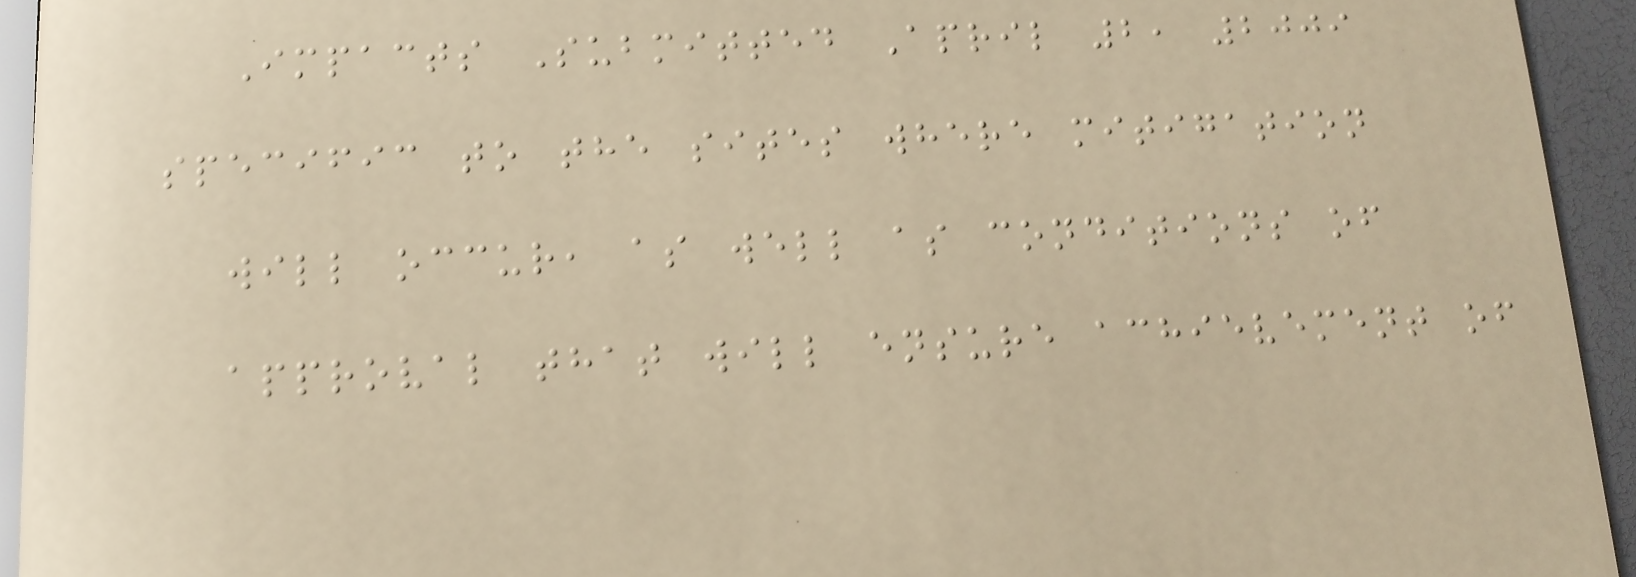Impacts Submitted April 2, 2009
specific to the sites where mitigation
will occur, as well as conditions of
approval that will ensure achievement of
